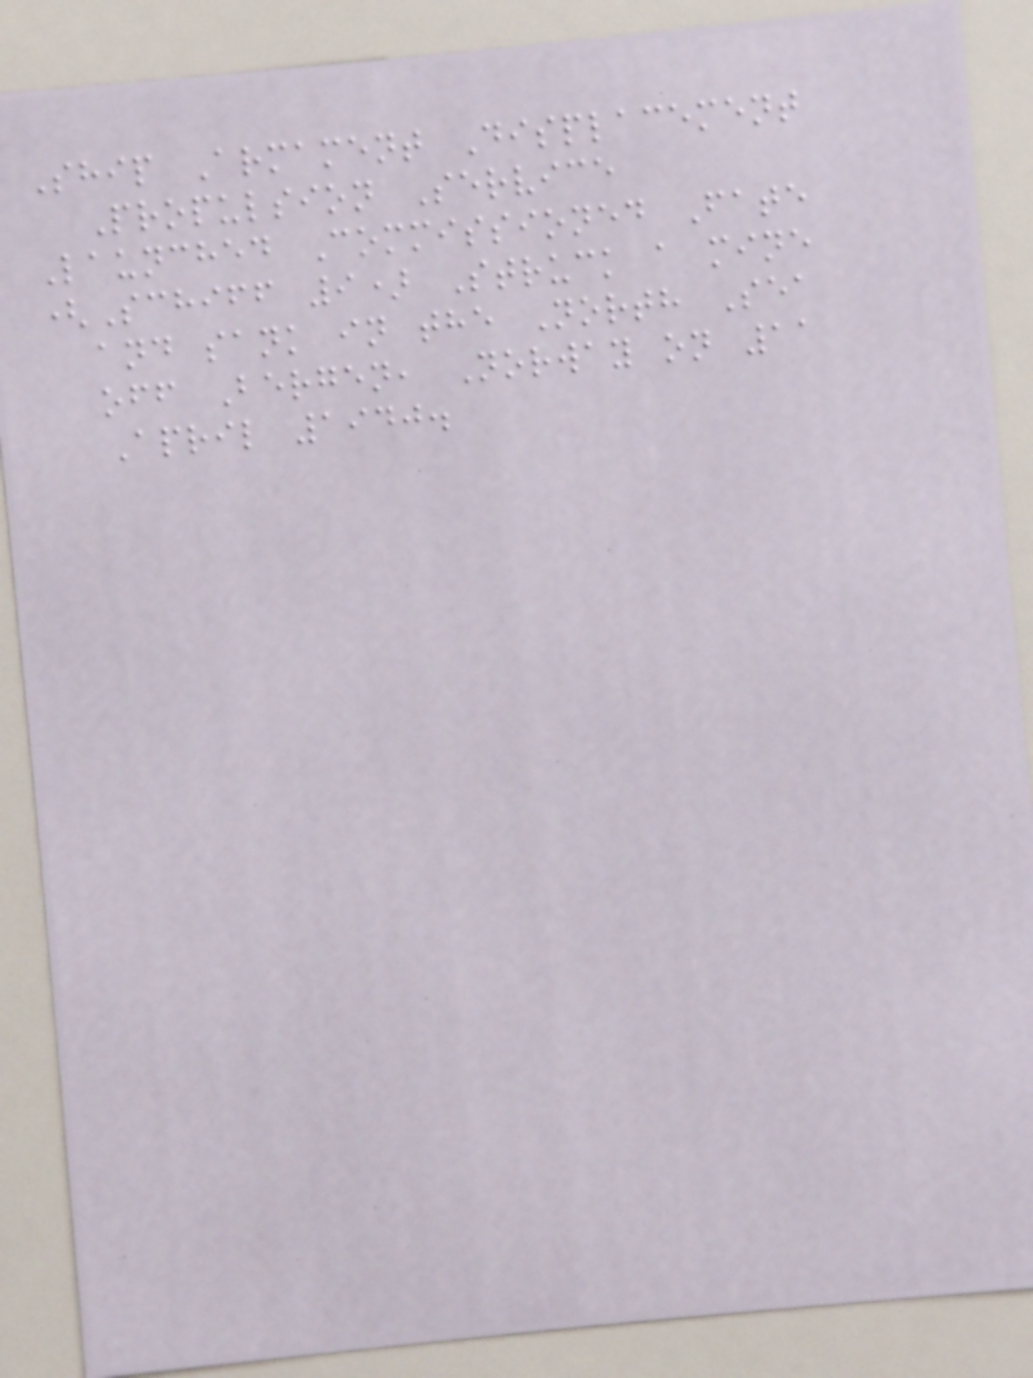Ship Armament Displacement
Propulsion Service
Launched Commissioned Fate
(Schiff 9) Struck a mine
and sank in the North Sea
off Bergen, Norway on 11
April 1940.
